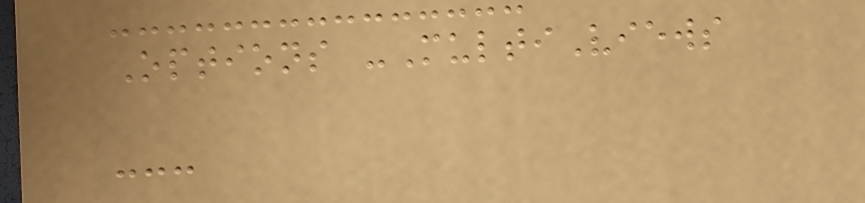Options -MultiViews
---
